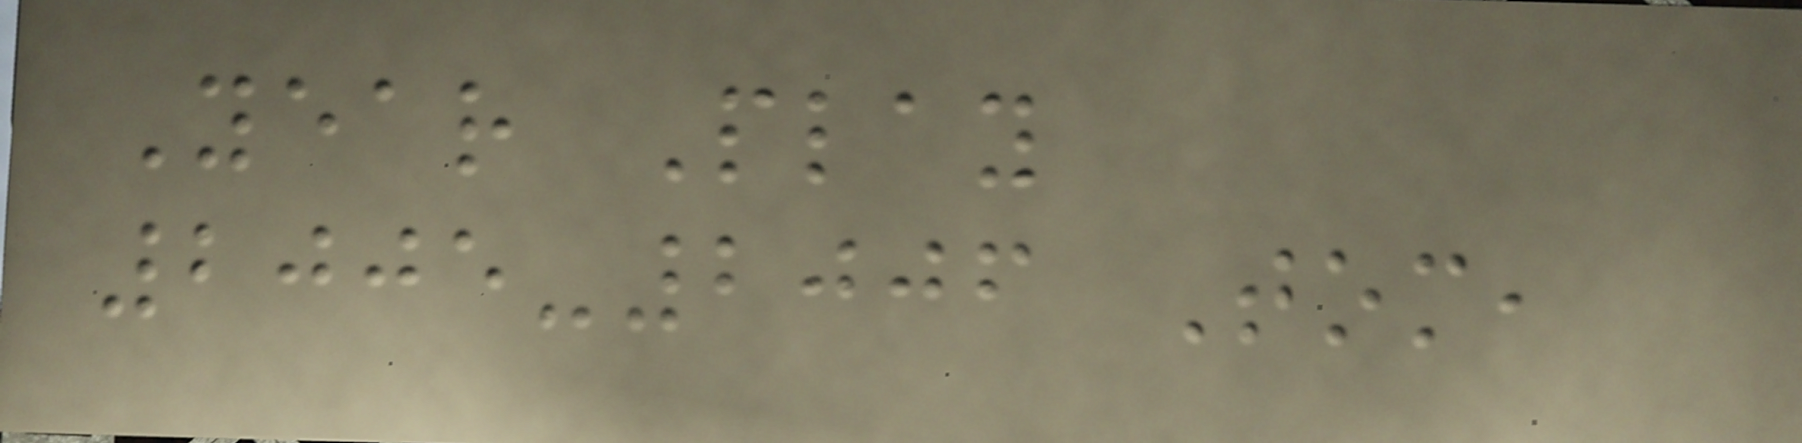Year Play
2005-2006 Tom,
